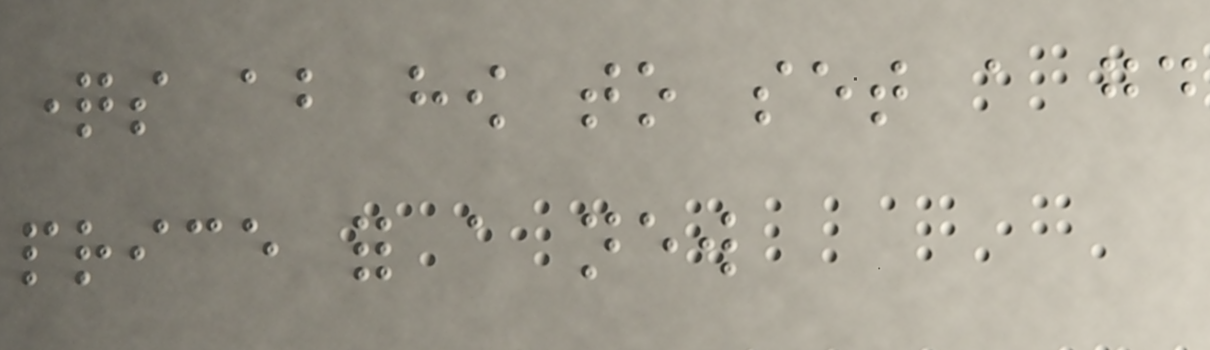questions about how to set a good
price for a new
